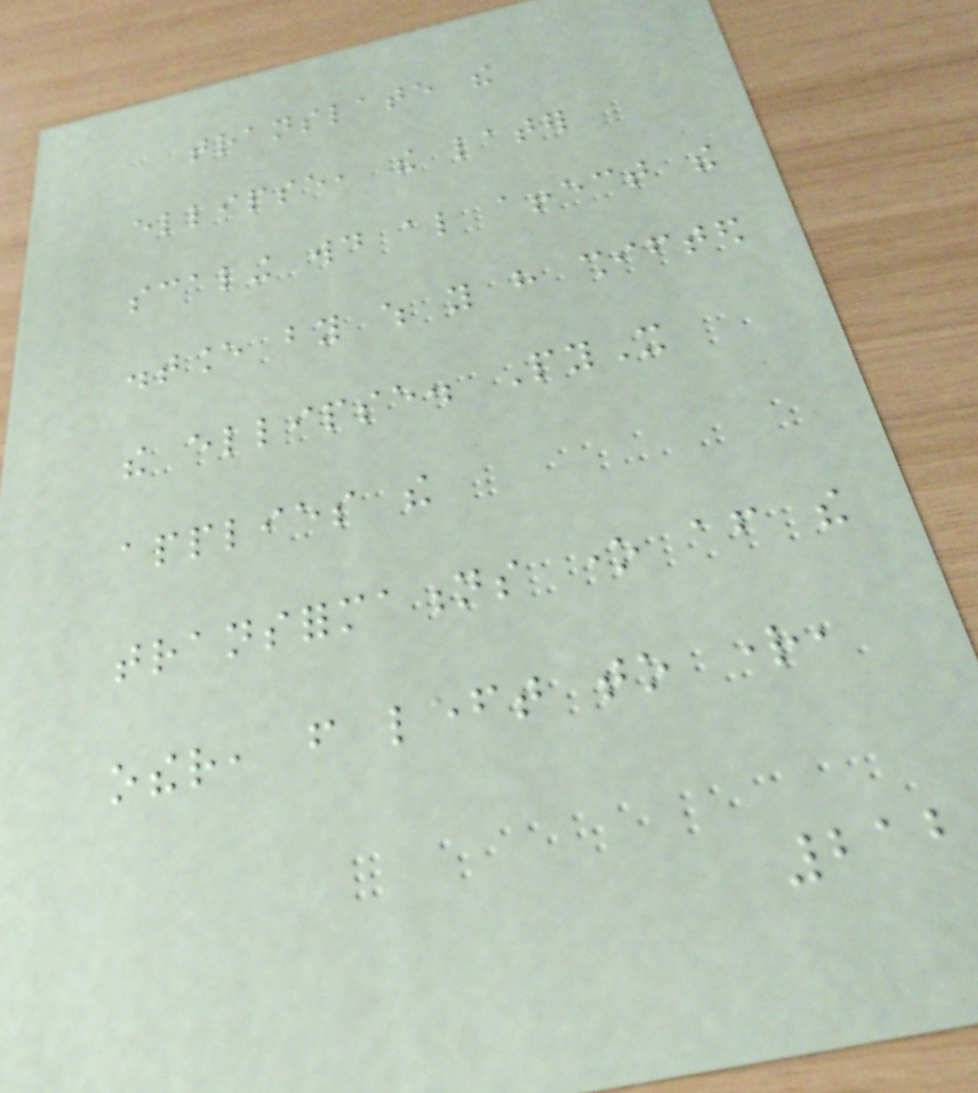translate the
ellipse, the later
scaling would also affect the
distance by which you have shifted
the ellipse. PyX
applies the
transformations one after the
other, from left to right,
212
